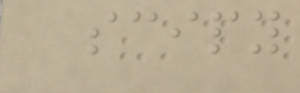scipy
